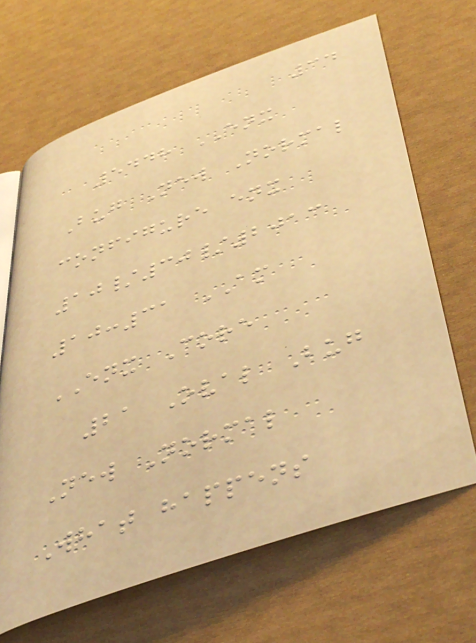34
5448 ENX
Bug New Normal
configure enx
10/30/2013
10:31 AM
ENX Core
21 Oval Bug
New Normal
What happens
